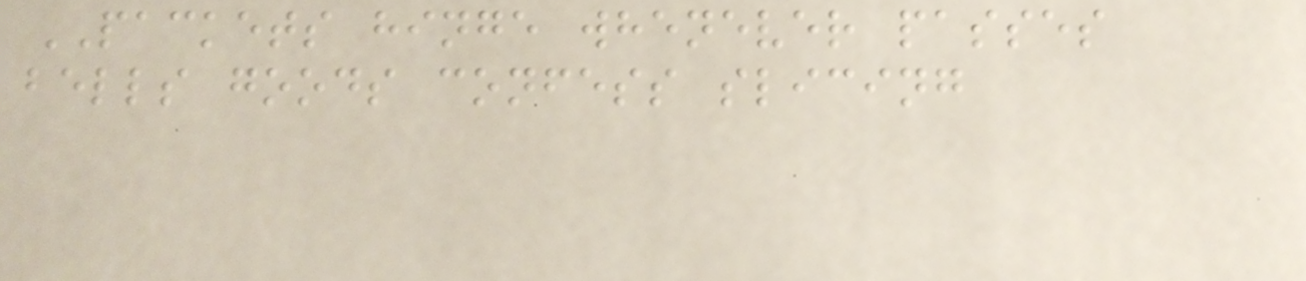PACKETS hinge whenever passes
bells goods confess slicing
